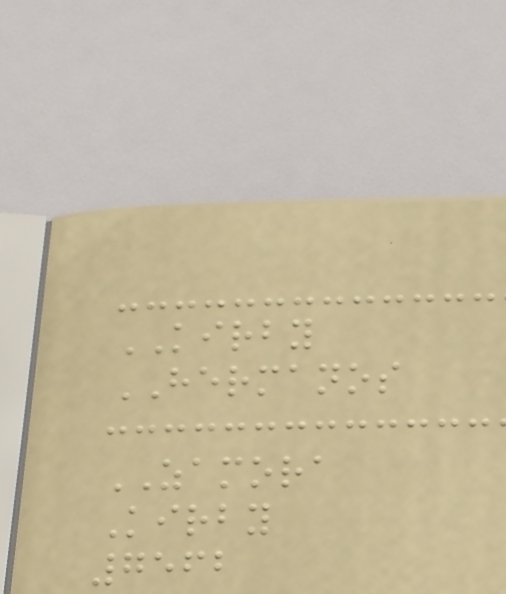KIRBY
HERMANOS
ZAMORA
Kirby
7562
